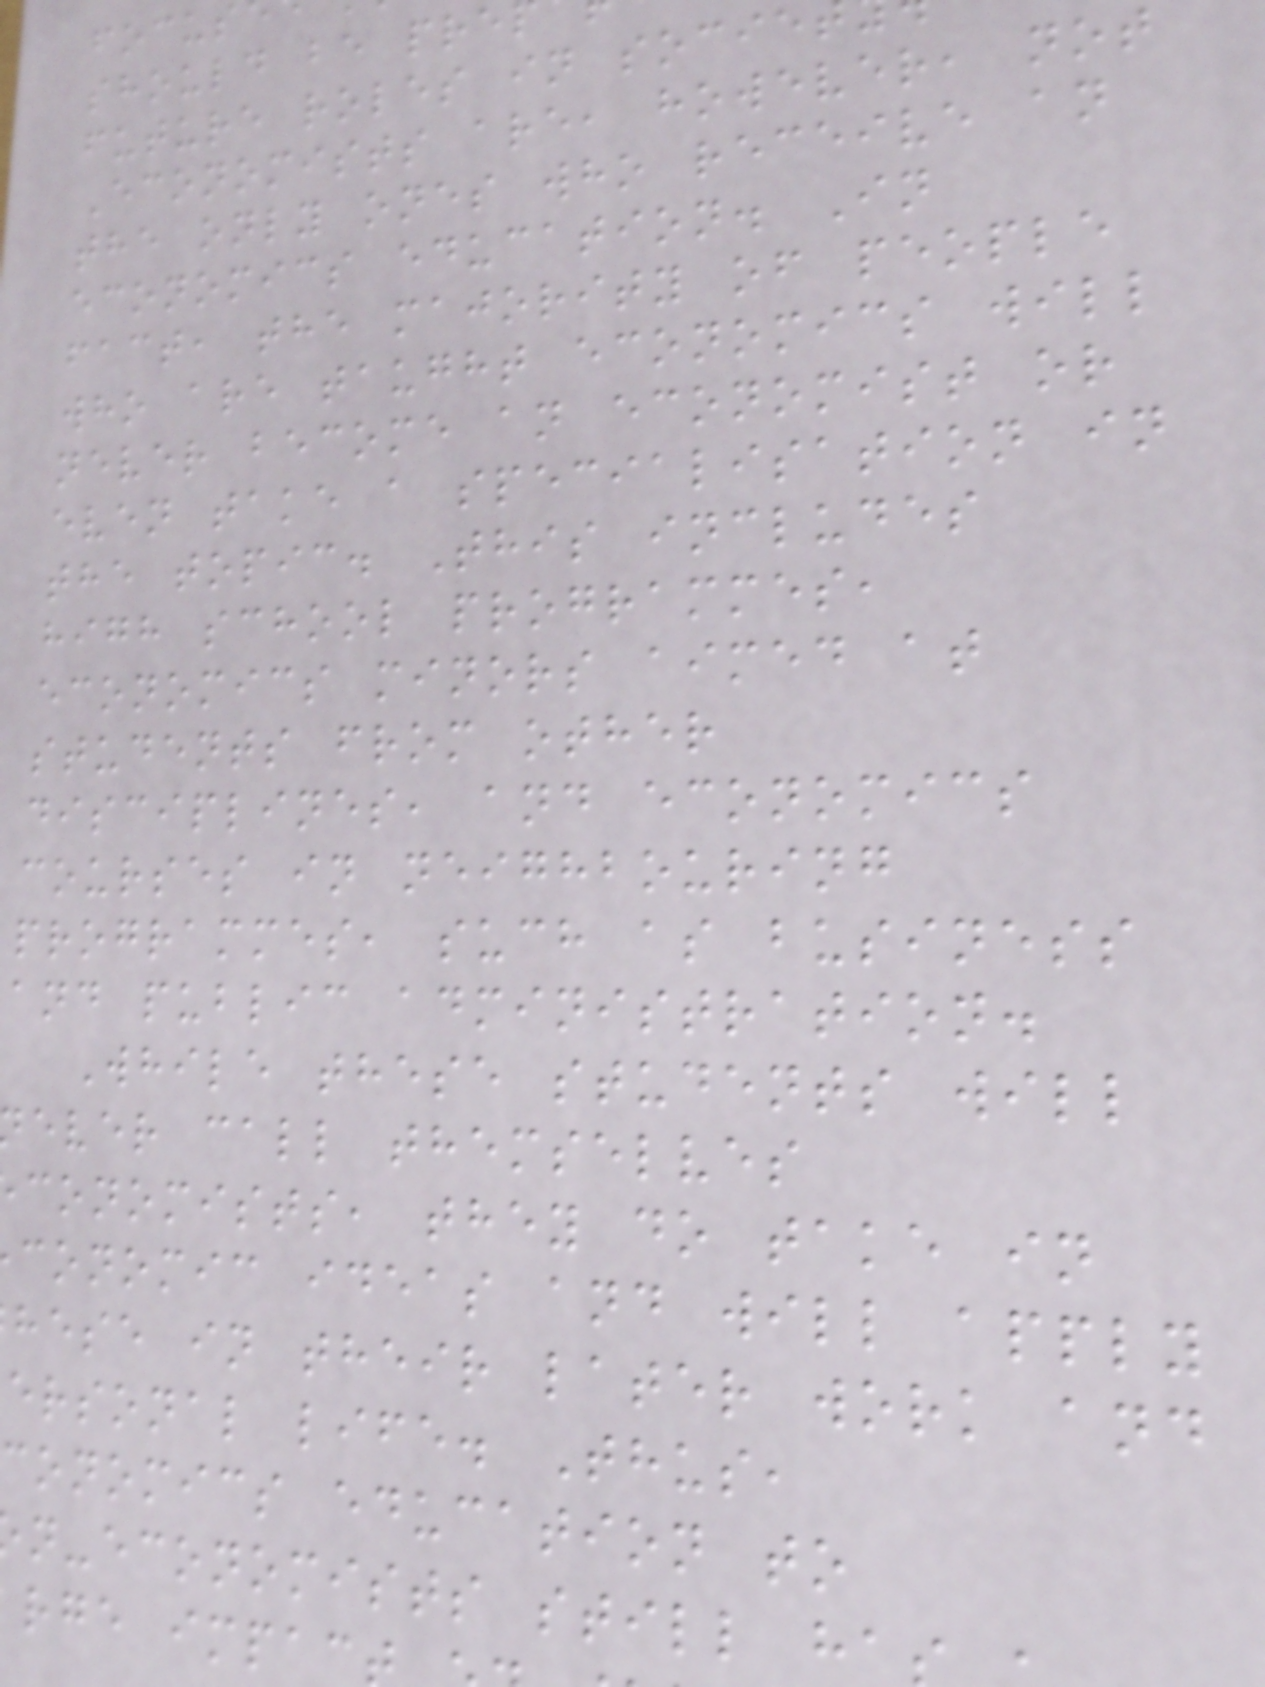should be pre
future roles in socie
Economists are, however, not
the only ones who receive an
economics education. In
fact, the majority of people
who are taught economics will
never become an economist or
even take a specialisation in
the topic. This includes
high school programmes,
economics minors aimed at
students from other
disciplines, and economics
courses in neighbouring
programmes, such as business
and public administration.
While these students will
ever call themselves
conomists, they do take in
conomic ideas and will apply
hese in their later work and
ersonal life. Thus,
conomics education to
n-economists still ha
rge impac
